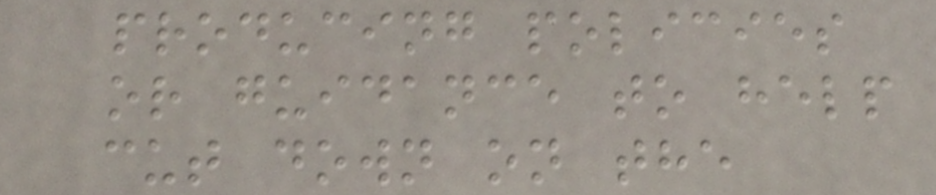producing policies
or guidance to help
cut down on the
